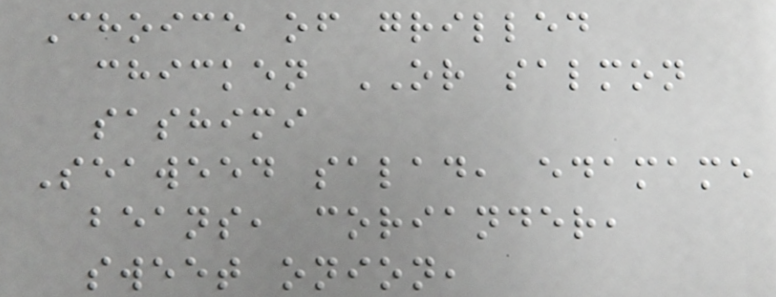Choice of grilled
chicken OR salmon
sashimi
Seaweed salad, edamame
beans, coriander,
sweet onion,
